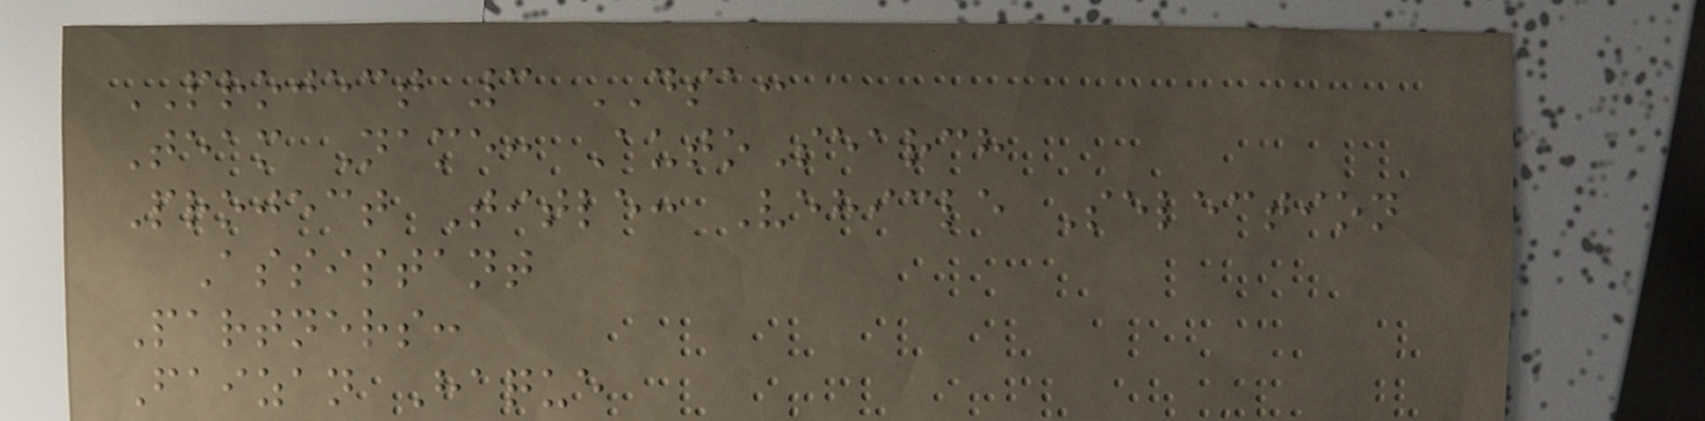PROJECT 3 DSA:
Team Name: AutoSearch
Project Title: Vehicle Selection
Assistant
Partners:
Faizan Haque
